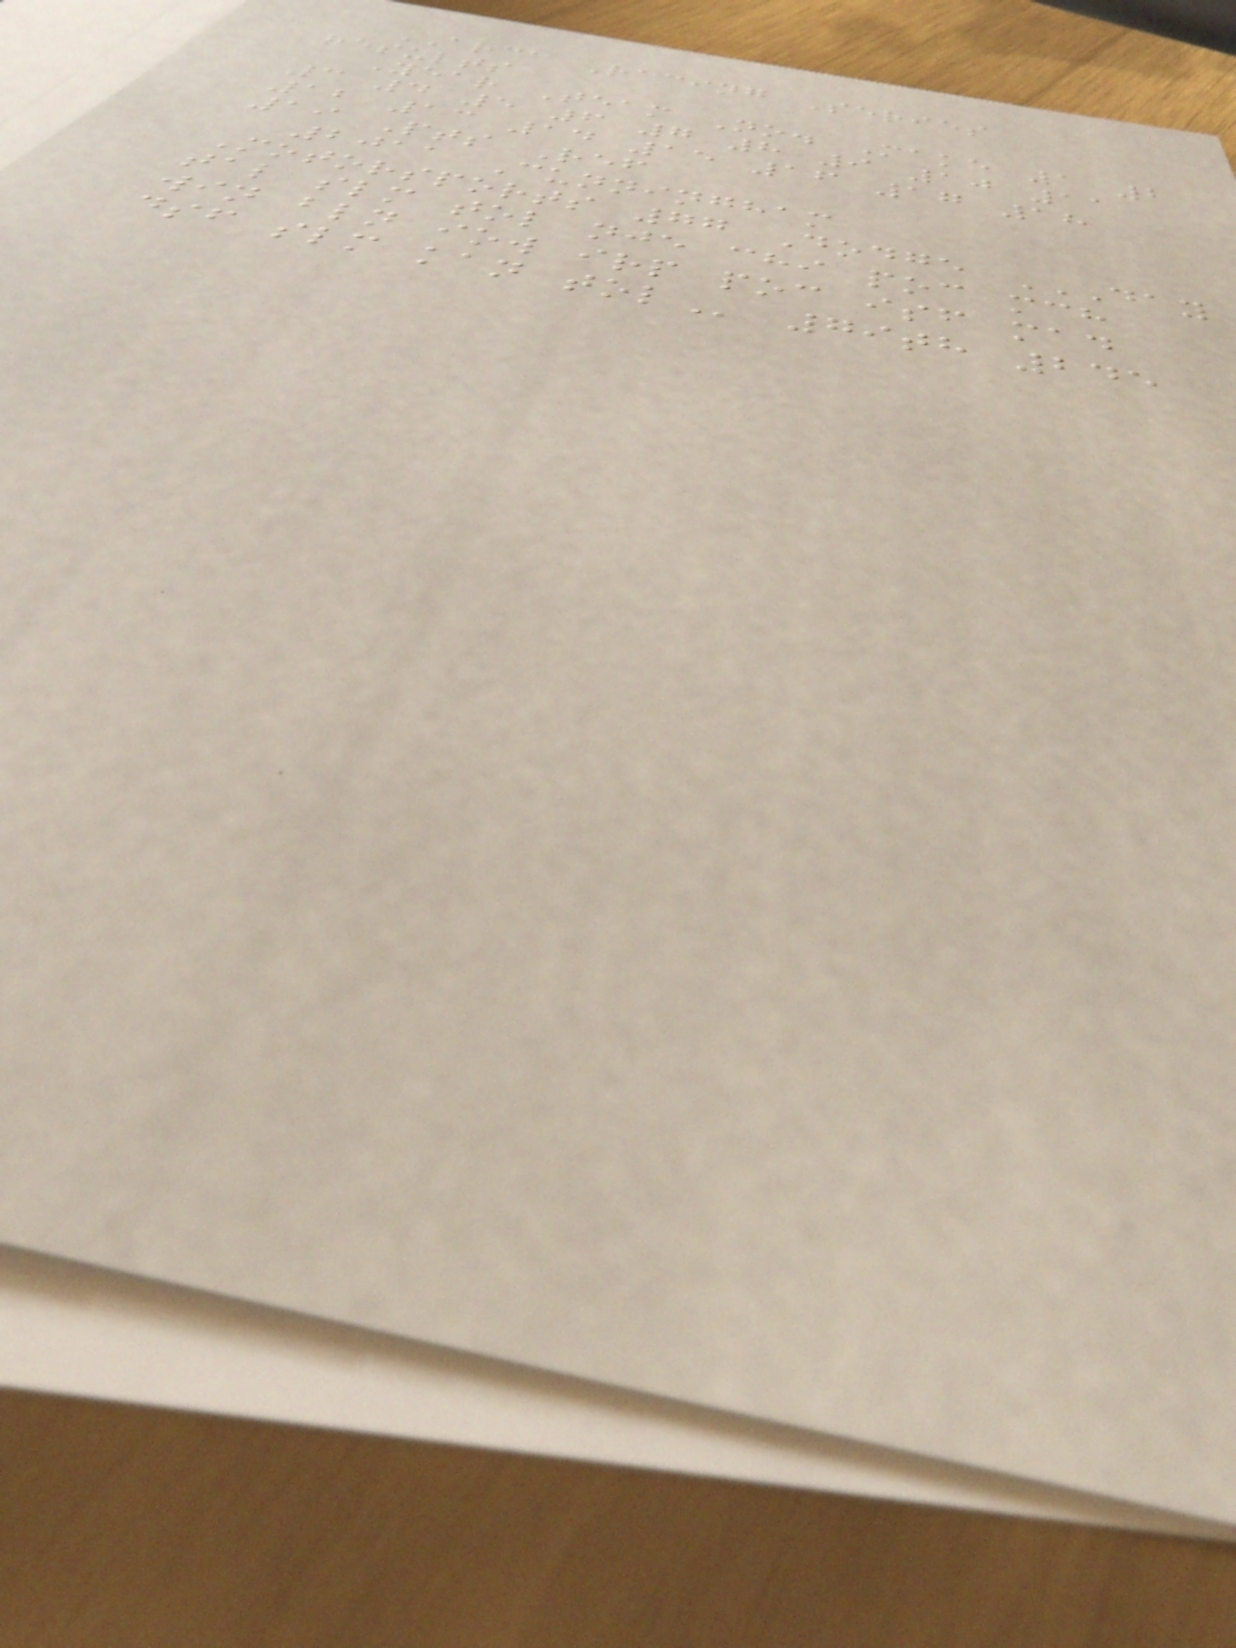ARCA Racing Series
results
Year Team No. Make 1 2
3 4 5 6 7 8 9 10 11
12 13 14 15 16 17 18
19 Pts Ref
2011 Cunningham
Motorsports 77 Dodge DAY
tal slm tol nje chi poc mch
win bln iow irp poc isf mad
dsf slm kan
